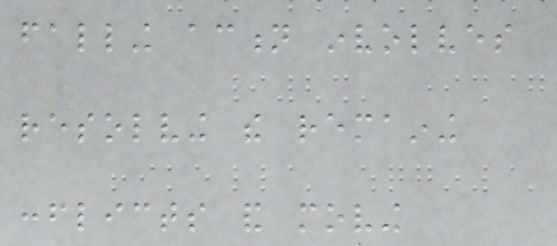falling action involves
resolving the remaining
conflicts and moving
